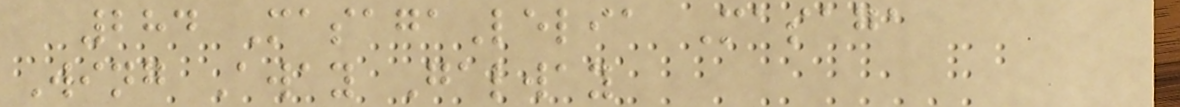284 MasagaLelia Masaga
Wing Away Galway
